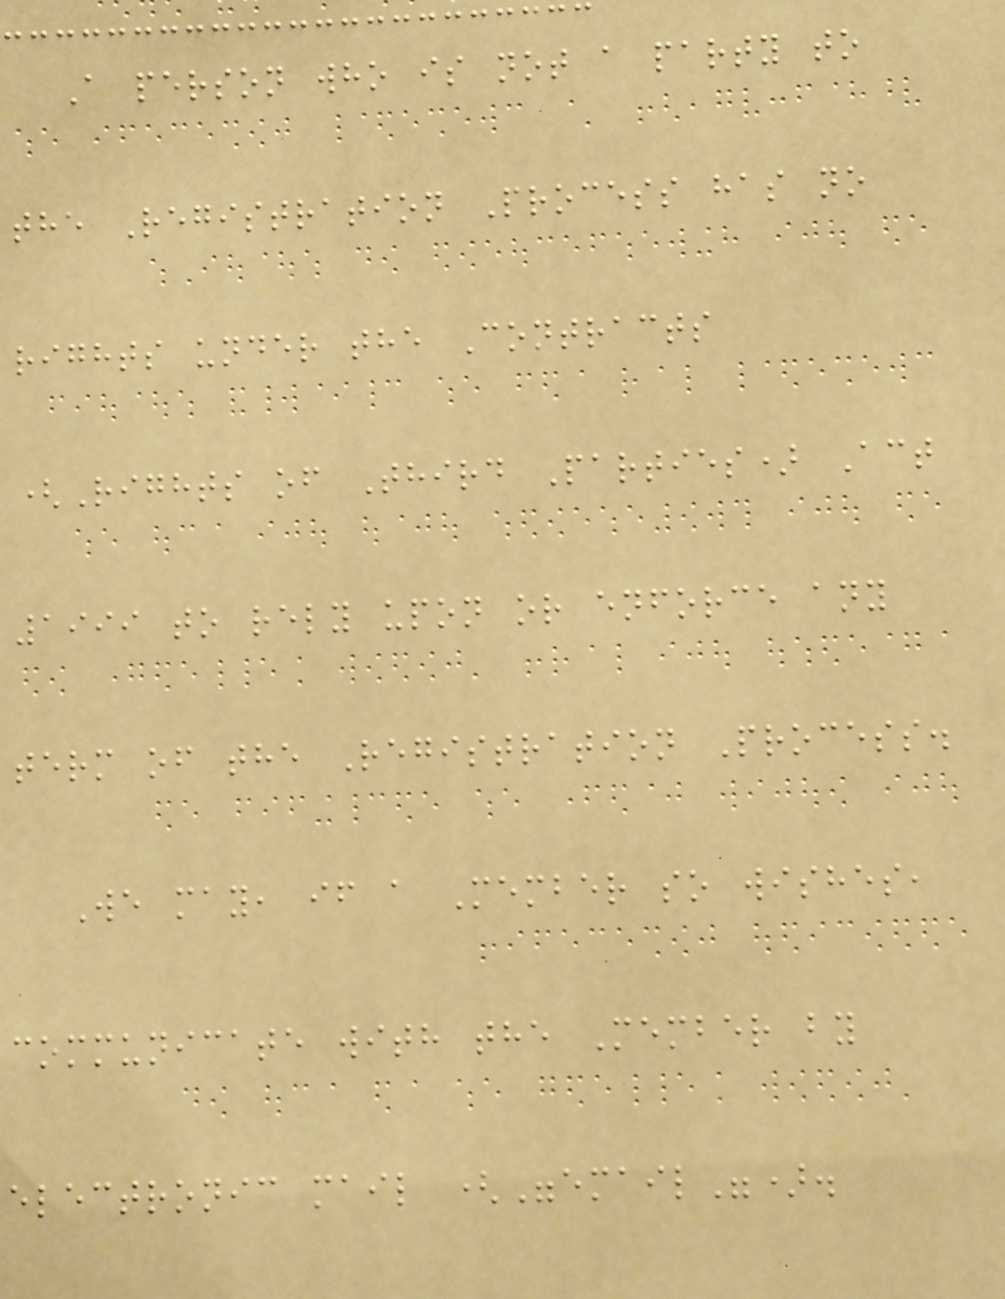A person who is not a party to
the Registration Process has no
rights under the Contracts
(Rights of Third Parties) Act
1999 to rely upon or enforce any
term of the Registration Process.
We may, if a Member so wishes,
communicate with the Member by
electronic mail ("email").
